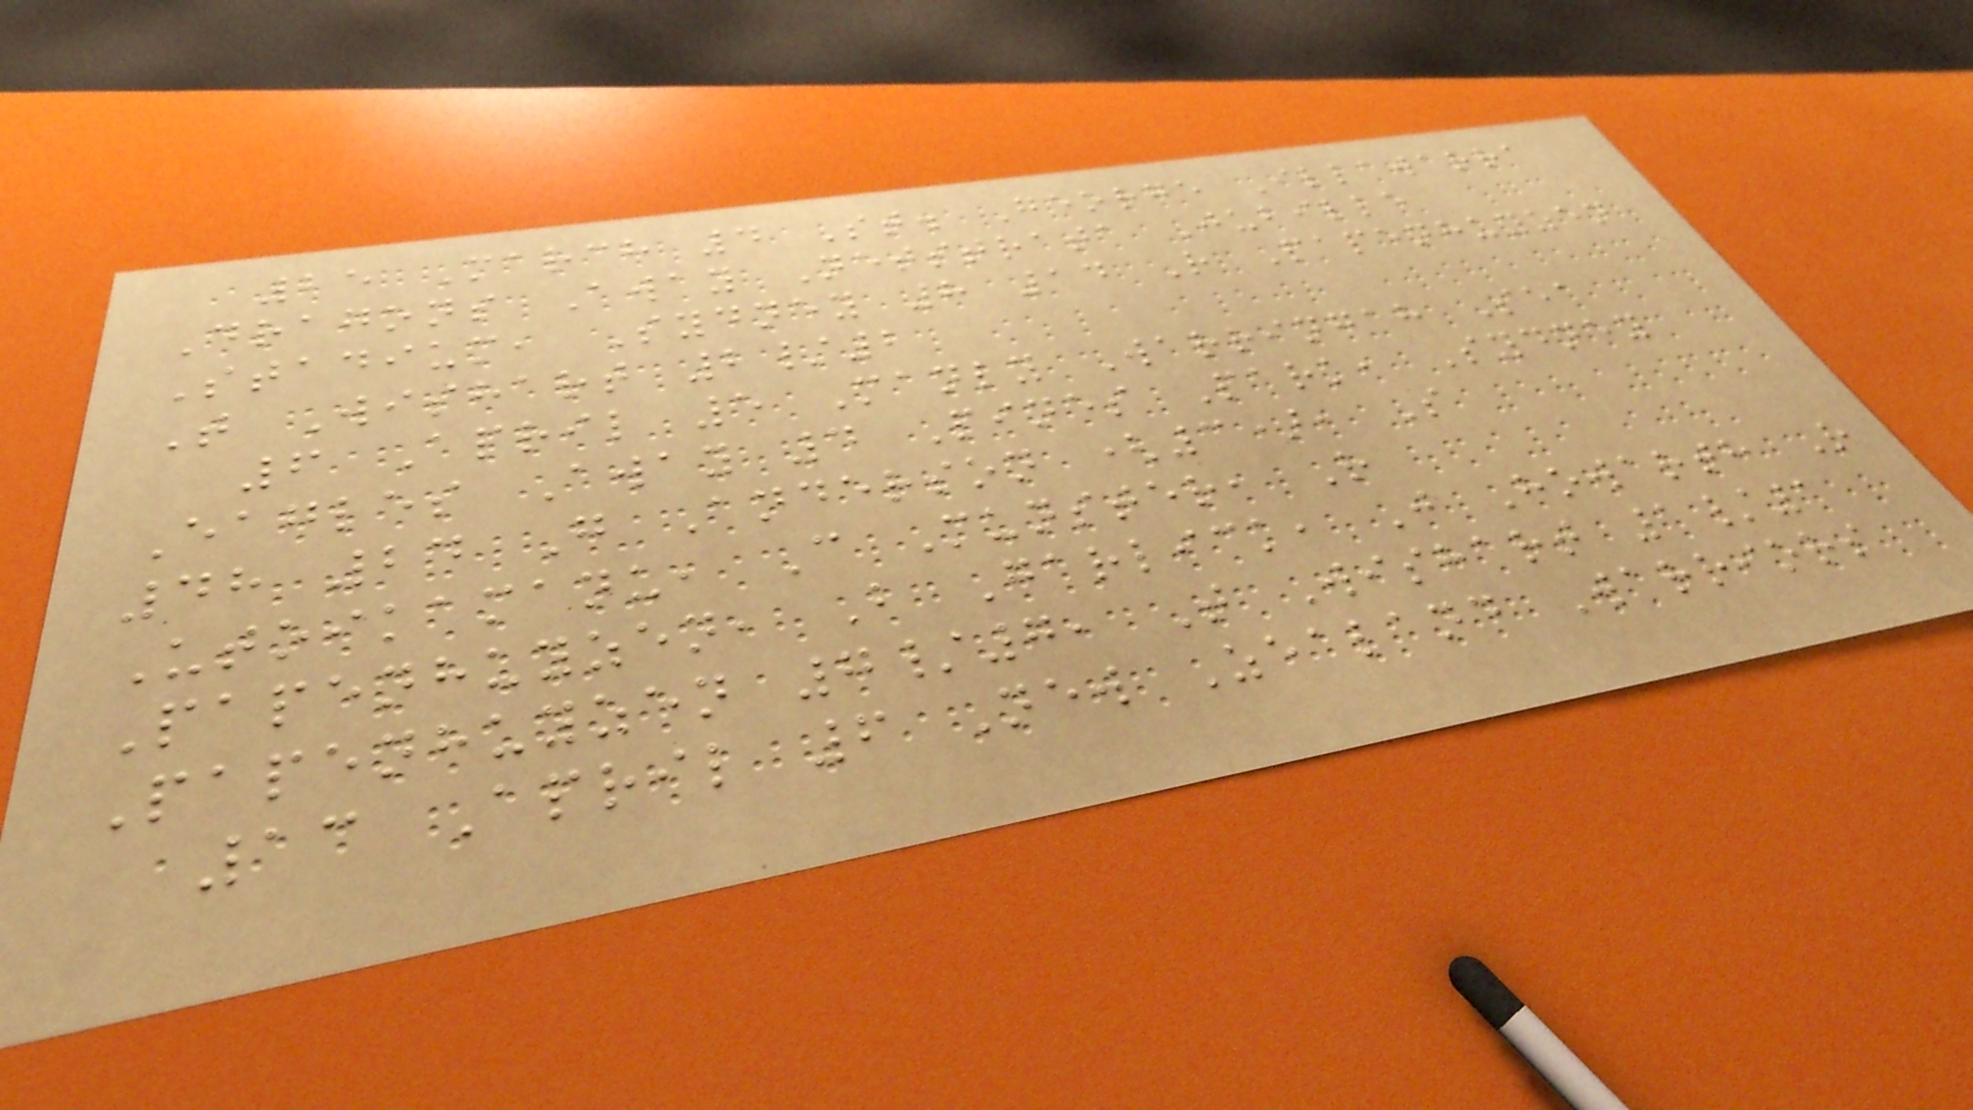25 March 4 St. George Illawarra
Dragons Away Netstrata Jubille
Stadium, Sydney 8 14 R Papenhuyzen
T Wishart 2/2
6 April 5 Manly Warringah Sea
Eagles Away 4 Pines Park, Sydney
48 24 G Anderson (3), S
Utoikamanu, C Munster, R
Papenhuyzen, B Garlick, J Howarth R
Papenhuyzen 7/7, T Wishart 1/1
13 April 6 New Zealand Warriors
